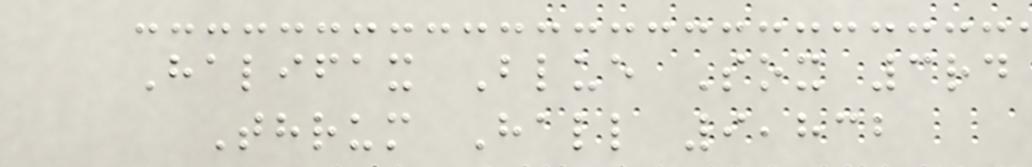Halifax Blue Sox 3rd
Thrum Hall 9,832
